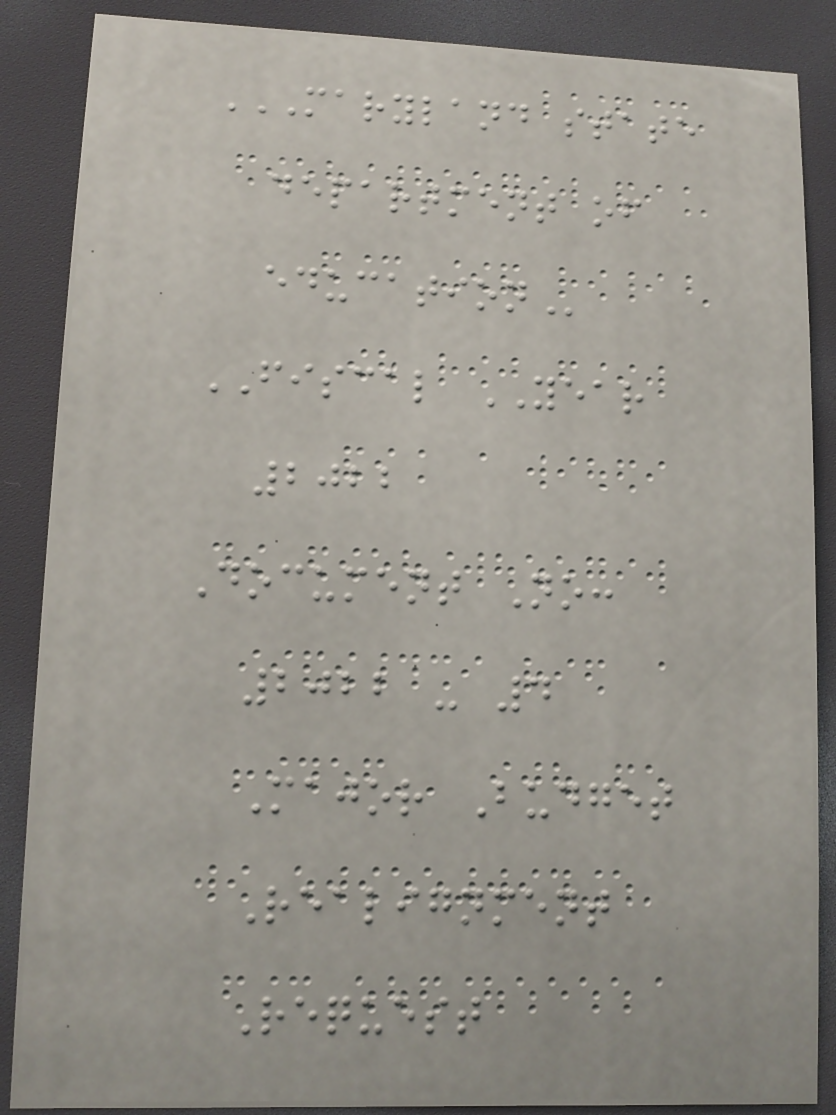MARYLAND STATE
DEPARTMENT OF
EDUCATION
FISCAL YEAR
2022
Document No:
2022 - 4
Major Budget
Realignment
Request
